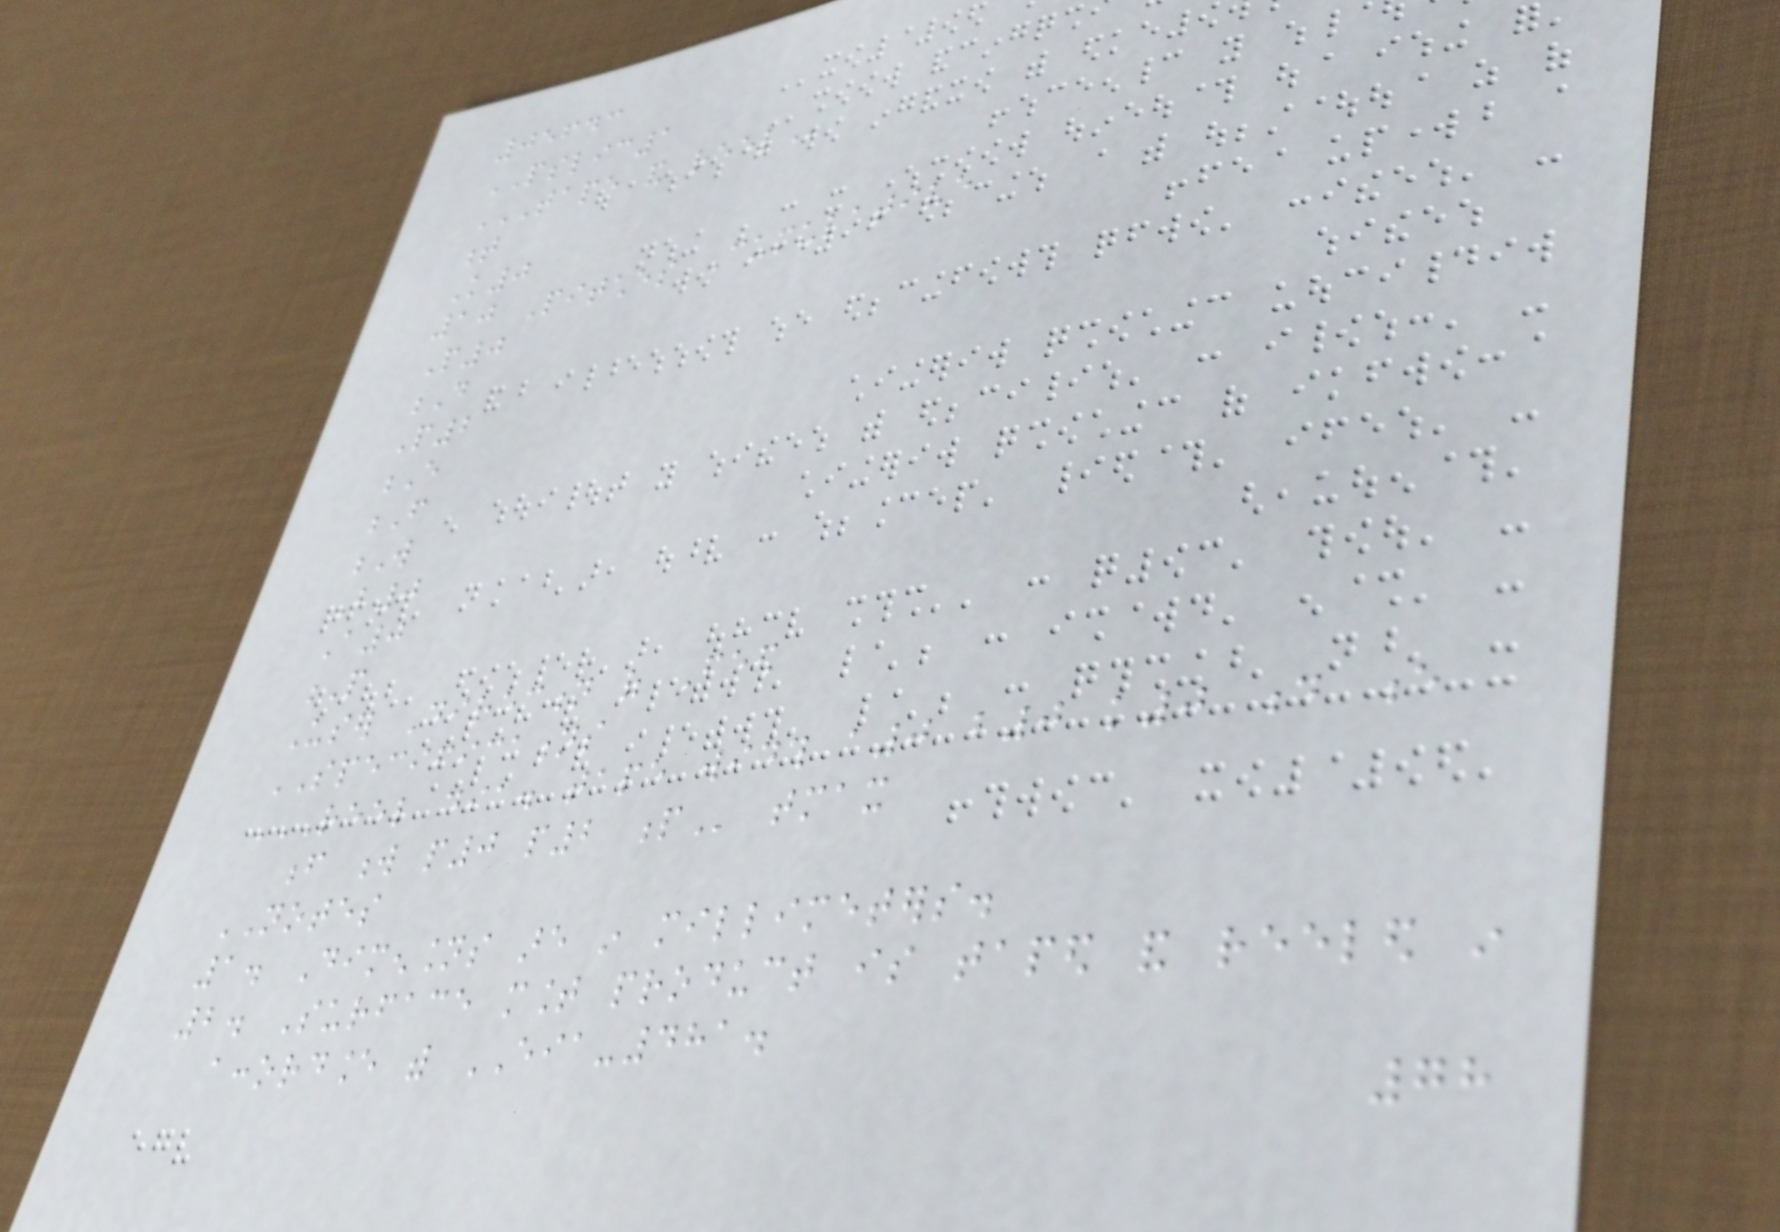05643
PSLIC1
TAPE AND REEL
t
K0
10 Pitches Cumulative
P0
D
P2
E
F
W
B0
A0
P
User Direction of Feed
SPECIFICATIONS
REEL DIA. TAPE WIDTH A0 B0 K0 D E
F W P0 P2 P tmax
NOTES
1. Dimensions are in millimeters.
2. Surface mount product is taped and reeled in
accordance with EIA-481.
78
